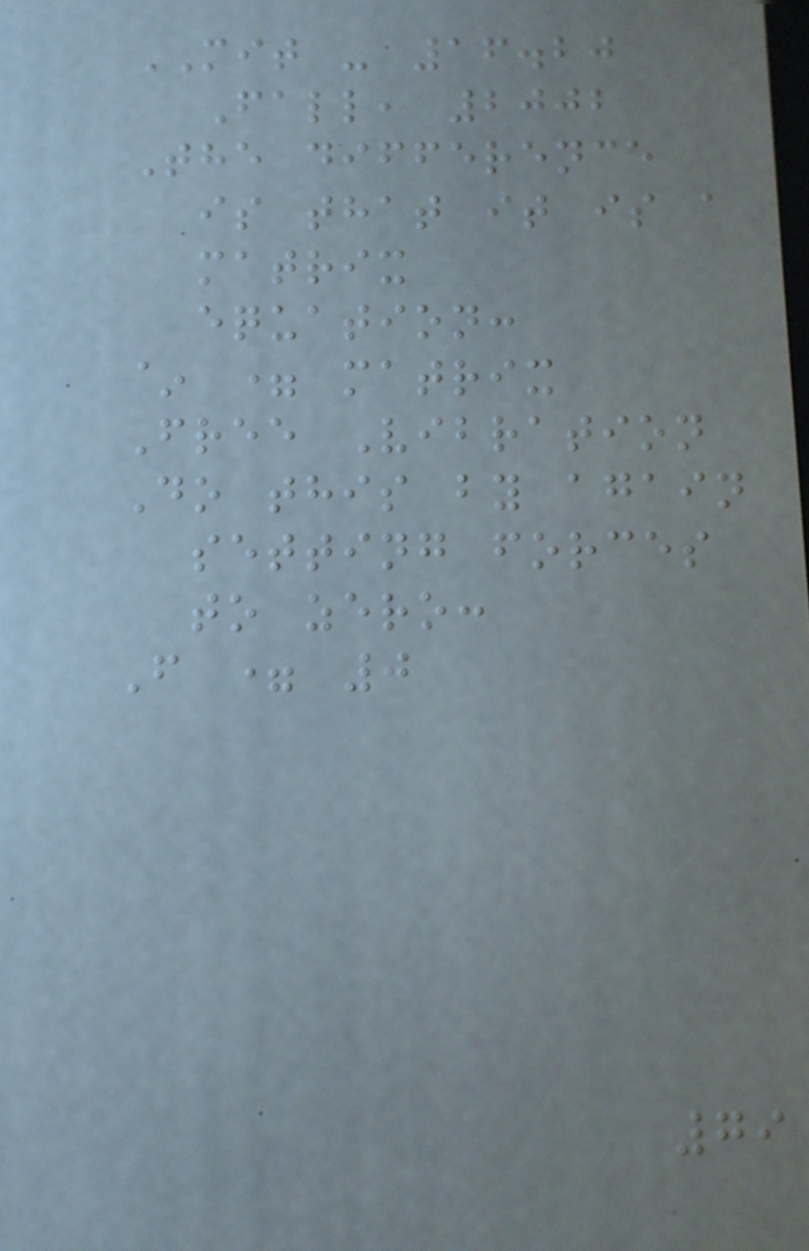MIT - 16.20
Fall, 2002
The difference
is that it is a
matrix
equation:
~ = matrix
Free Vibration
Do this by again
setting forces
to zero:
F = 0
79
